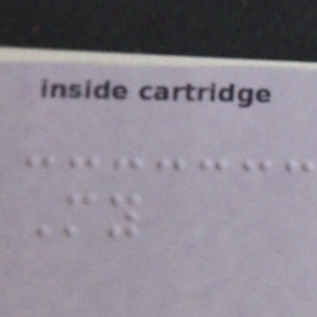My
